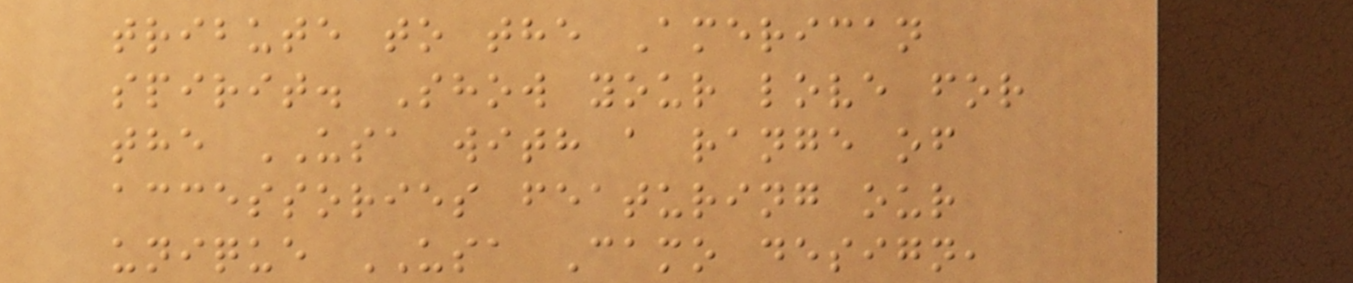tribute to the American
spirit. Show your love for
the USA with a range of
accessories featuring our
unique USA Camo design,
